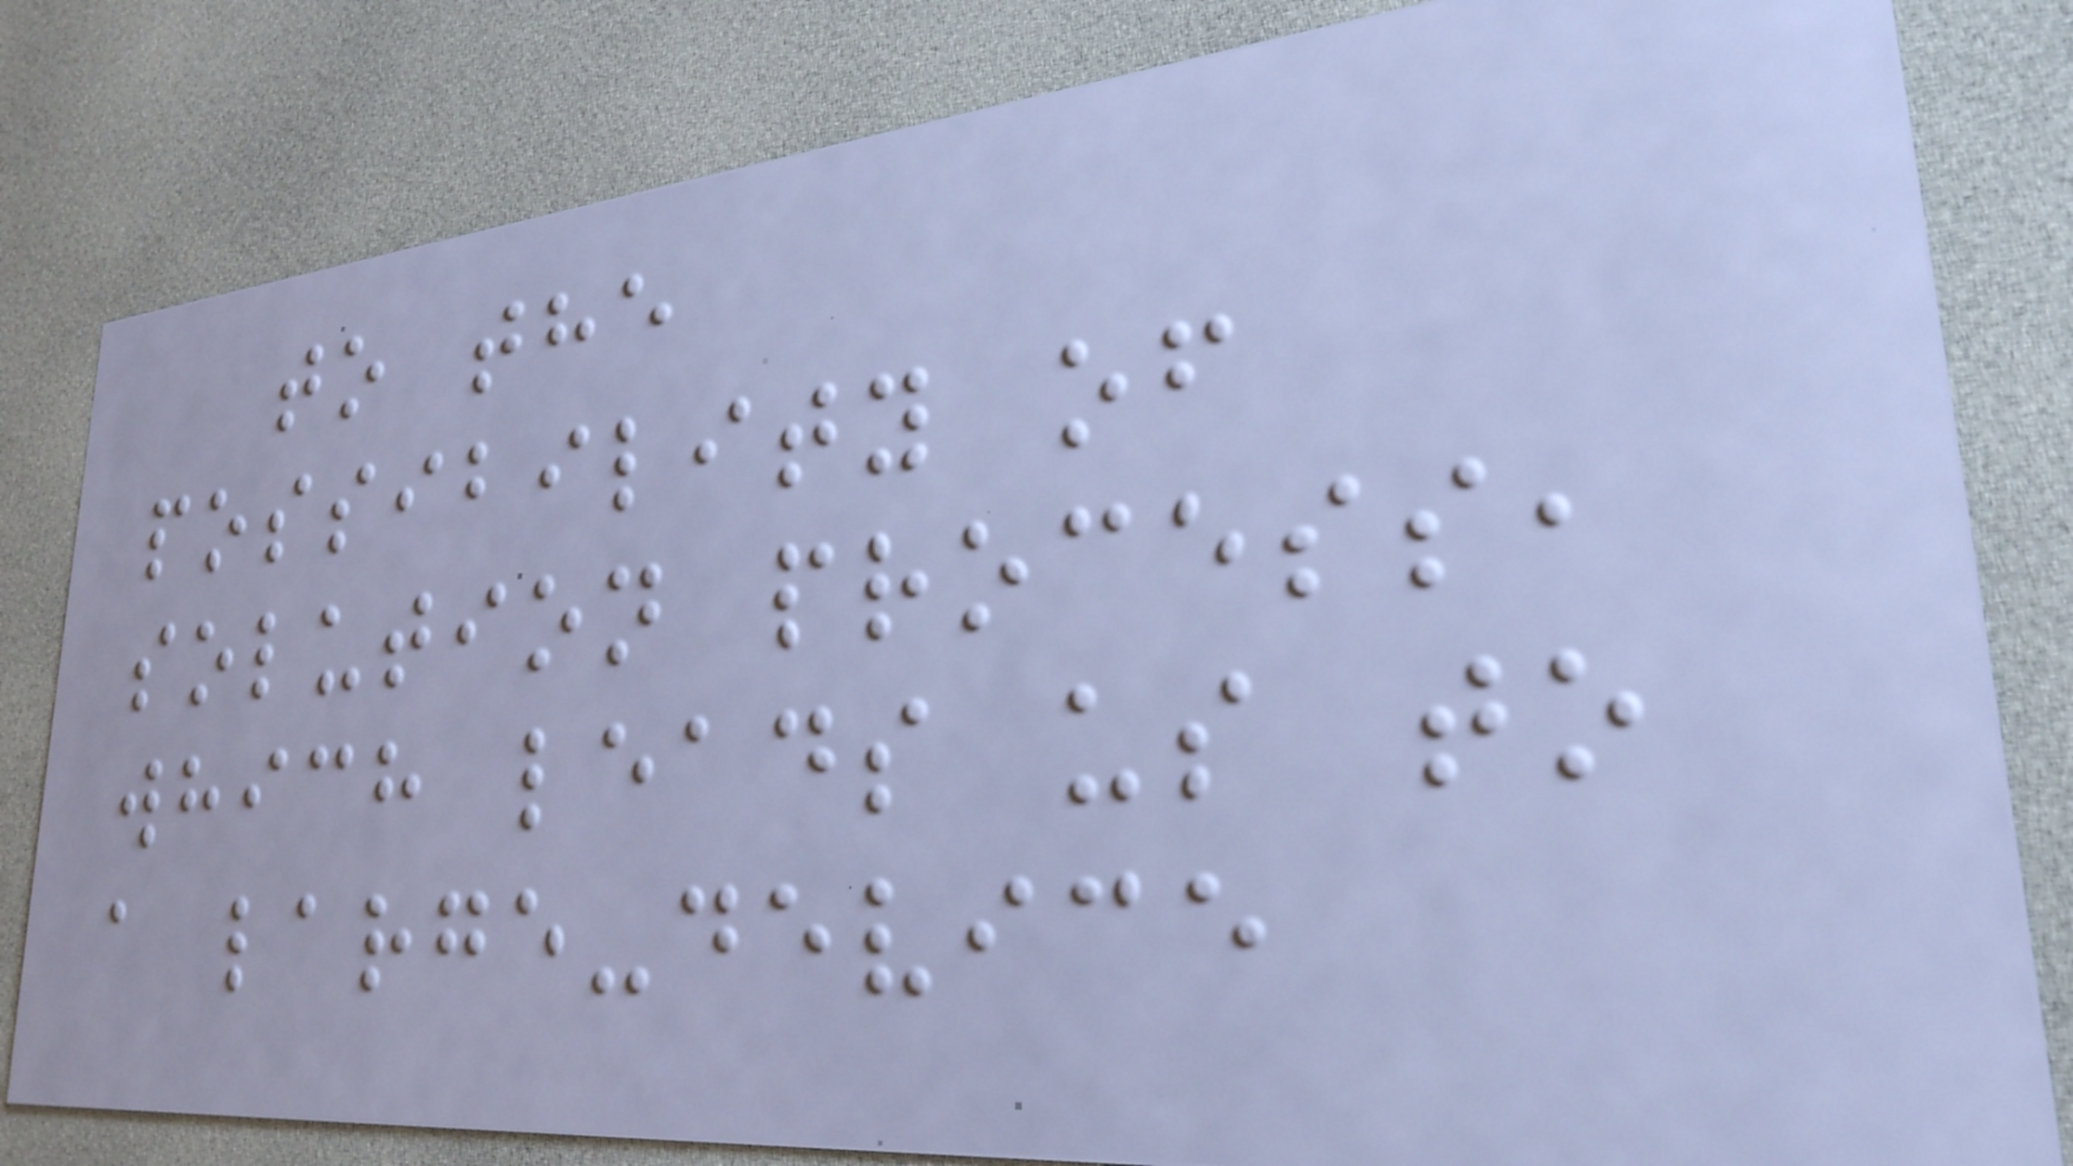to the
possibility of
solution process,
which leads us to
a large-device
